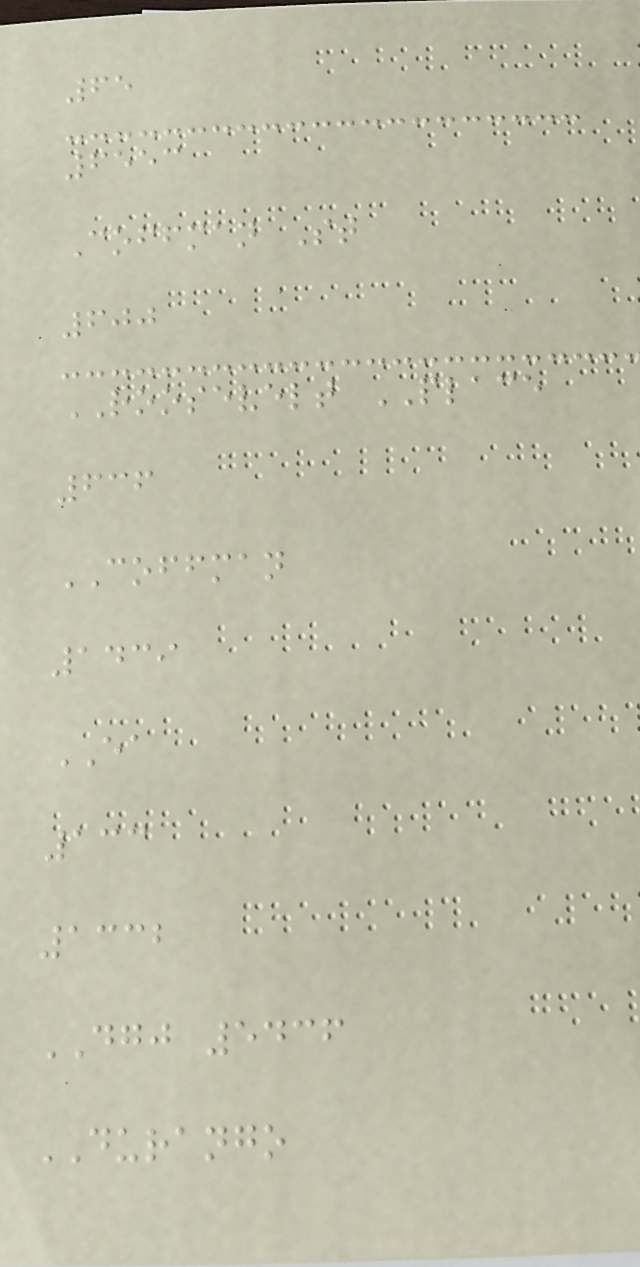65
6553
Coffman St
600
ROOSEVELT PLACE
636
COFFMAN
1439
EA
133
1332
DGJ 5436
DURANGO
